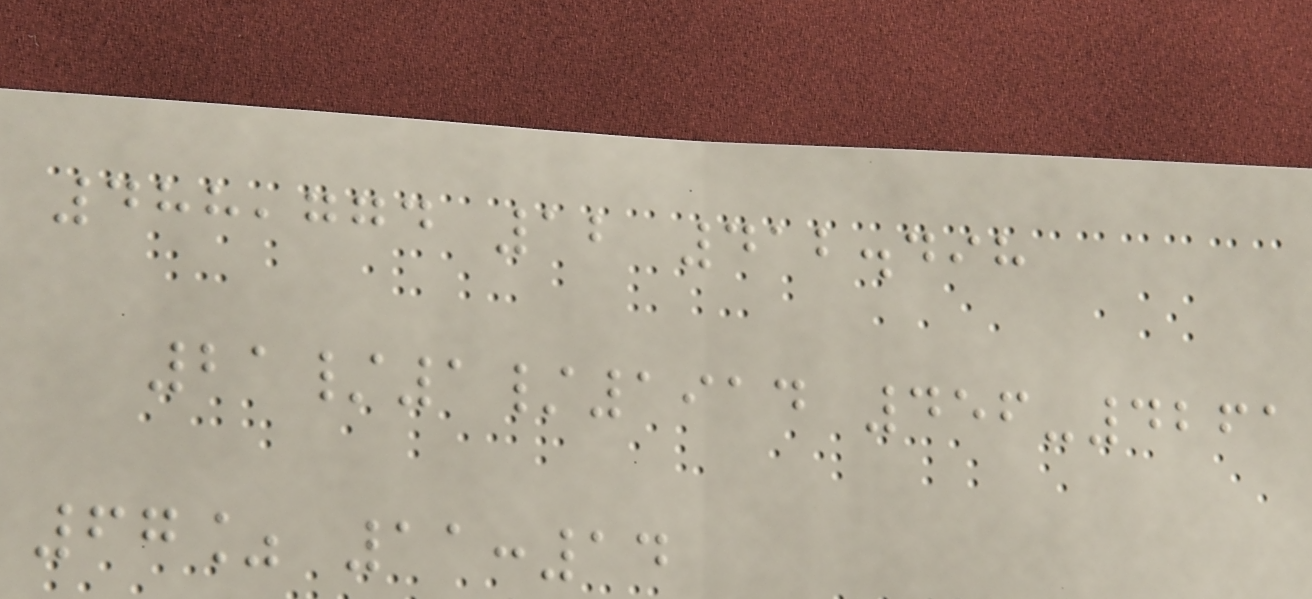488,774 12 412.498
21/1/1914 456-4261
67% 11:14
